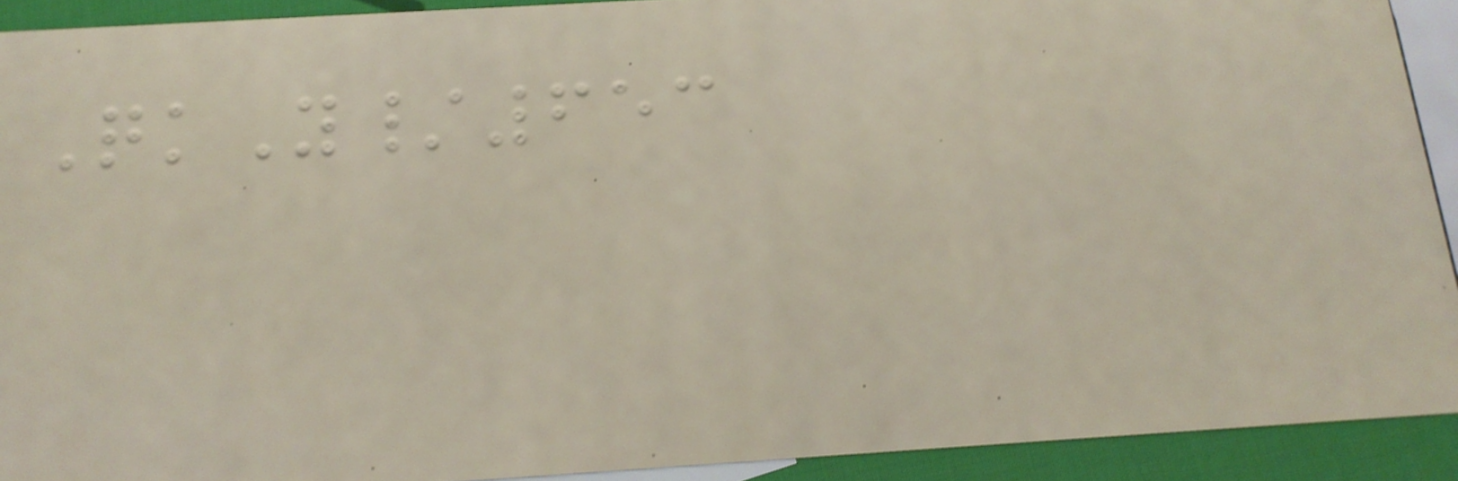QkY/653
